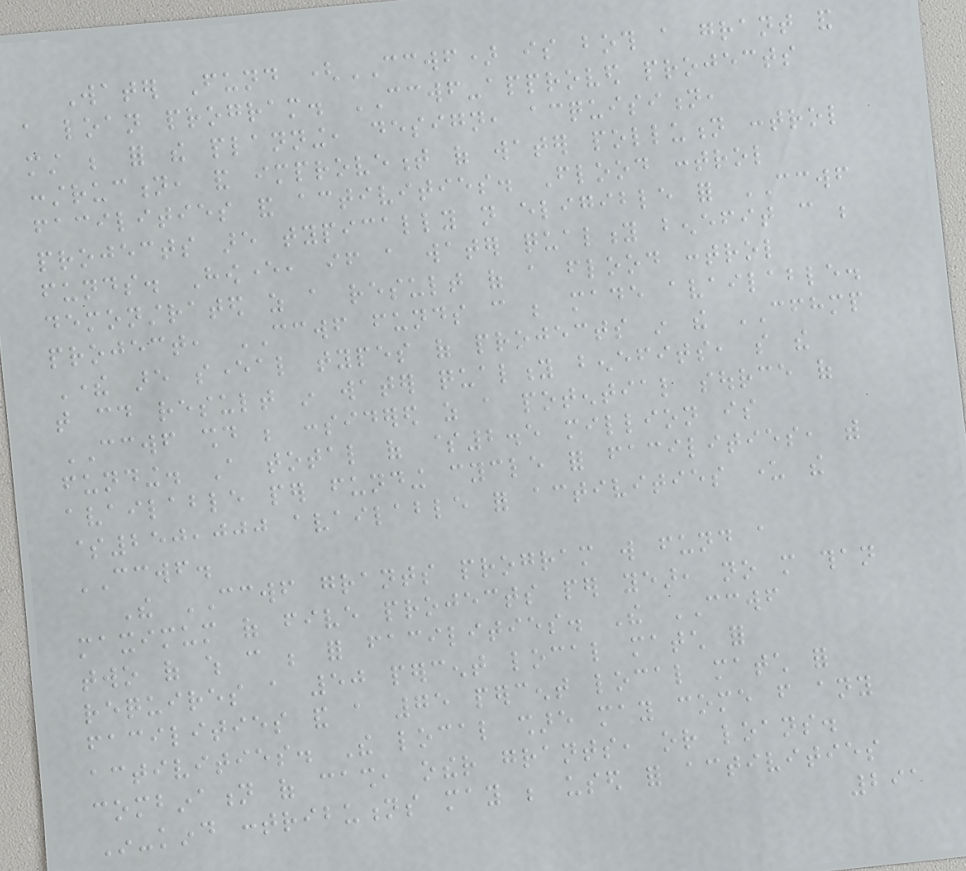Water Fund (CCWF) is both a grant and
a loan program. CCWF-approved projects
must be for the planning, design, acquisition,
construction, and improvement of water pollution control
facilities and activities. Flood control
projects are typically not eligible for CCWF
funds. However, if a water quality benefit can be
demonstrated as a result of a flood control
project, CCWF funds can be made available.
There are several types of projects in the CFHMP
that could result in water quality benefits, so the
CCWF should be considered as a potential source of
funding. A total of $2.5 million is
available per funding cycle for facilities, with
$250,000 available for activities under the
CCWF.
The CCWF grants program will fund a
maximum of five projects per year, no more than
two of which can be for facilities. The CCWF
requires a 50 percent local match for
facilities and a 75 percent local match for
activities. The local share may come from any
combination of cash, other grants, or loans.
In-kind contributions may be used for activities
291
